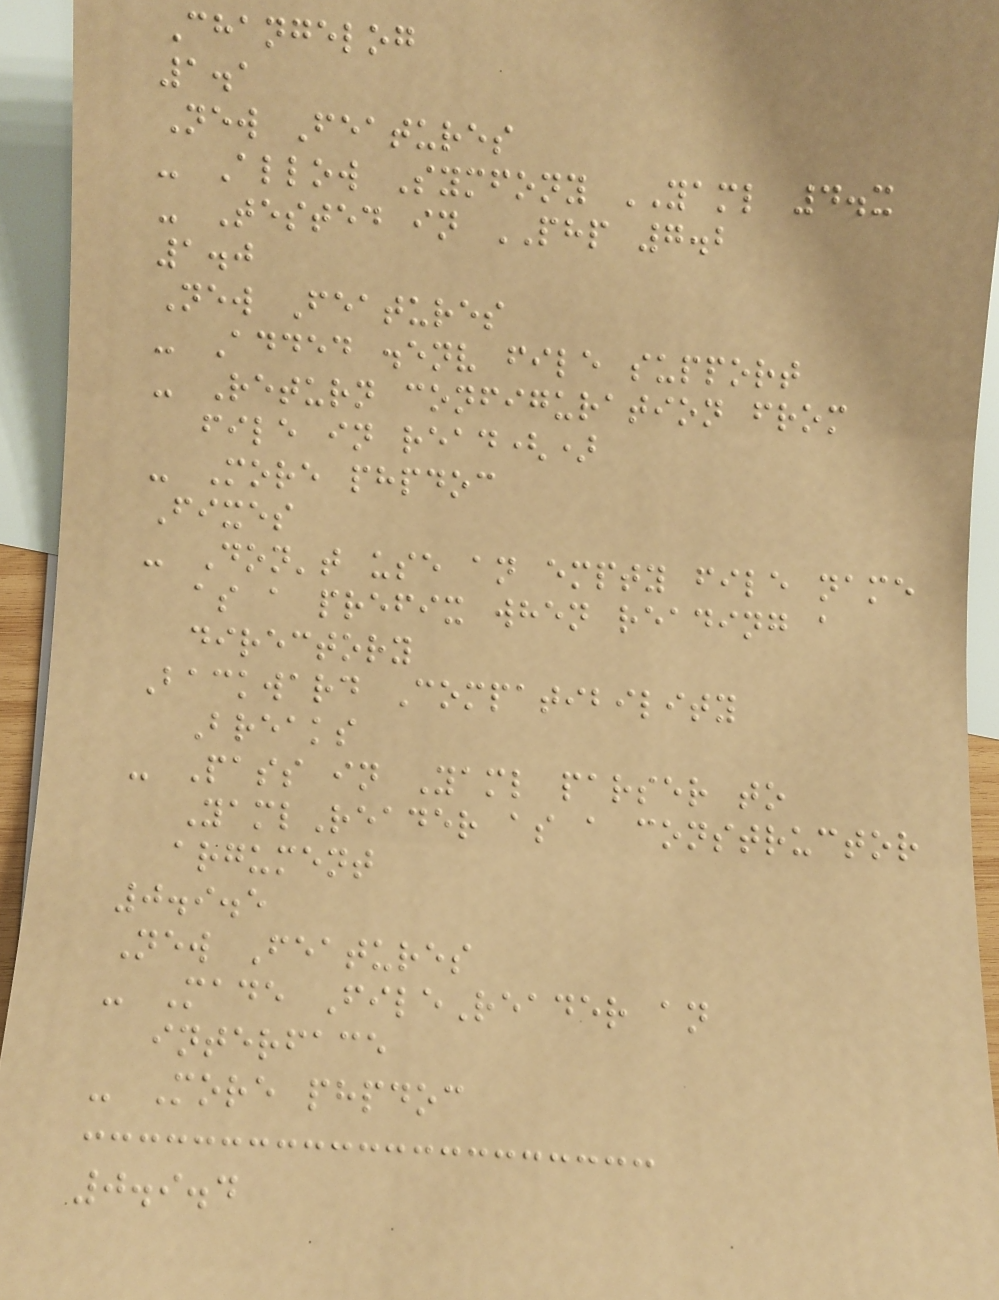Changelog
1.1
New Features
- Allow Symfony YAML 4.x
- Tested in PHP 7.2
1.0
New Features
- Added .env file support
- Return configuration from
file in read()
- More phpdoc
Fixes
- Don't use an empty file name
as a prefix when reading a
directory
Backward Compatibility
Breaks
- Pass in Yaml parser to
YamlReader as a constructor
argument
0.9.5
New Features
- Made FileReader an
interface
- More phpdoc
0.9.4
